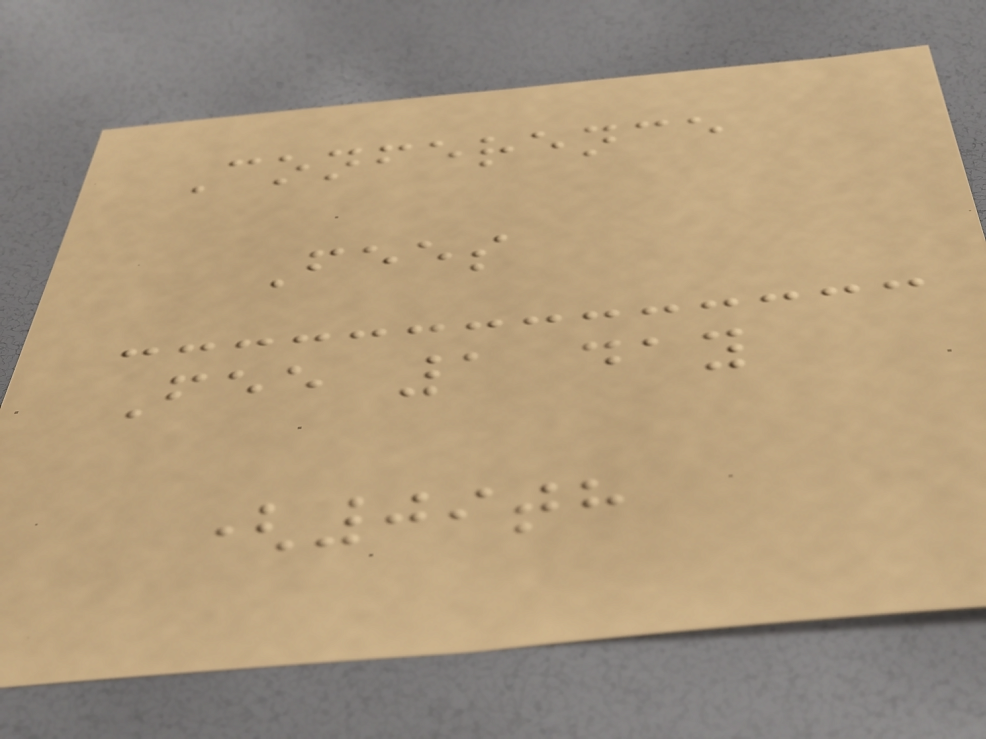Conference
Fees
Fee 1 day
(09th
